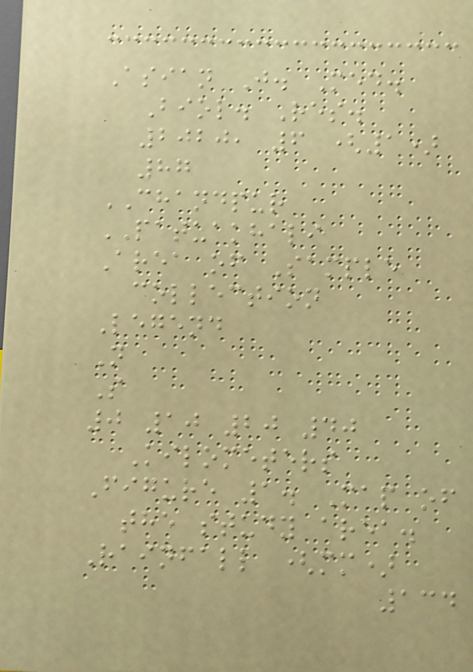Asian J. Med.
Biol. Res.
2020, 6 (1)
87
CHANDPUR
PATUAKHALI
Area of Sample
collection
Legend
N
S
0 10 20 40
Kilometers
Figure 1. Map of
the study area.
Rainfall (mm)
134
